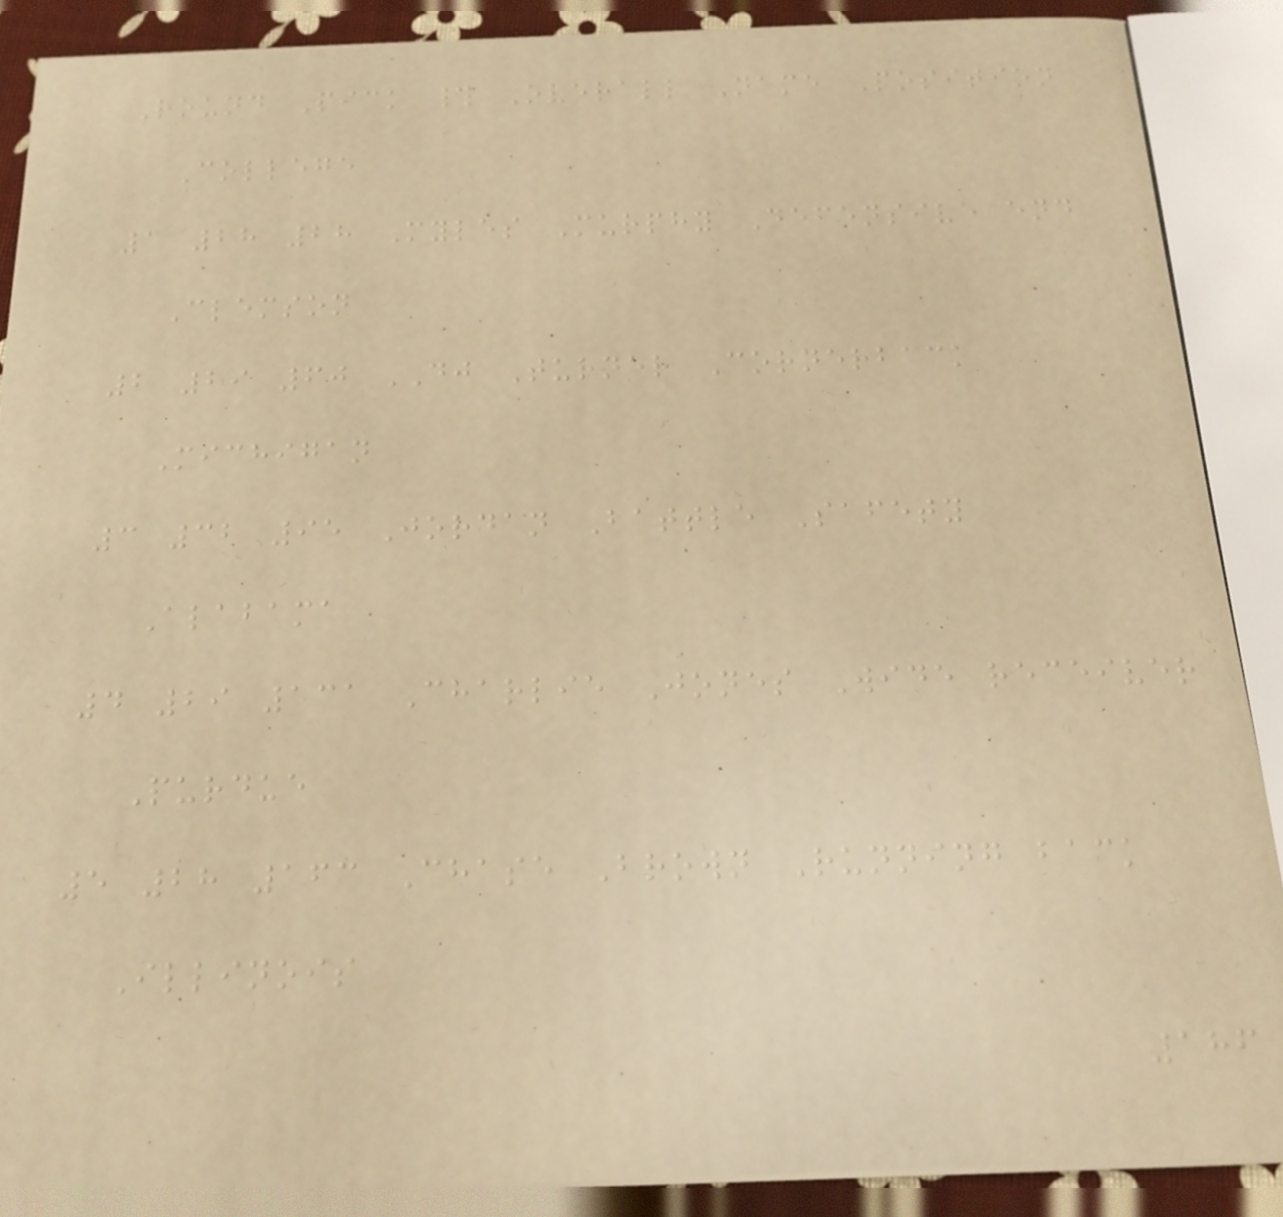Round Pick # Overall Name Position
College
1 28 28 Myles Murphy Defensive end
Clemson
2 29 60 DJ Turner Cornerback
Michigan
3 32 95 Jordan Battle Safety
Alabama
4 29 131 Charlie Jones Wide receiver
Purdue
5 28 163 Chase Brown Running back
Illinois
186
